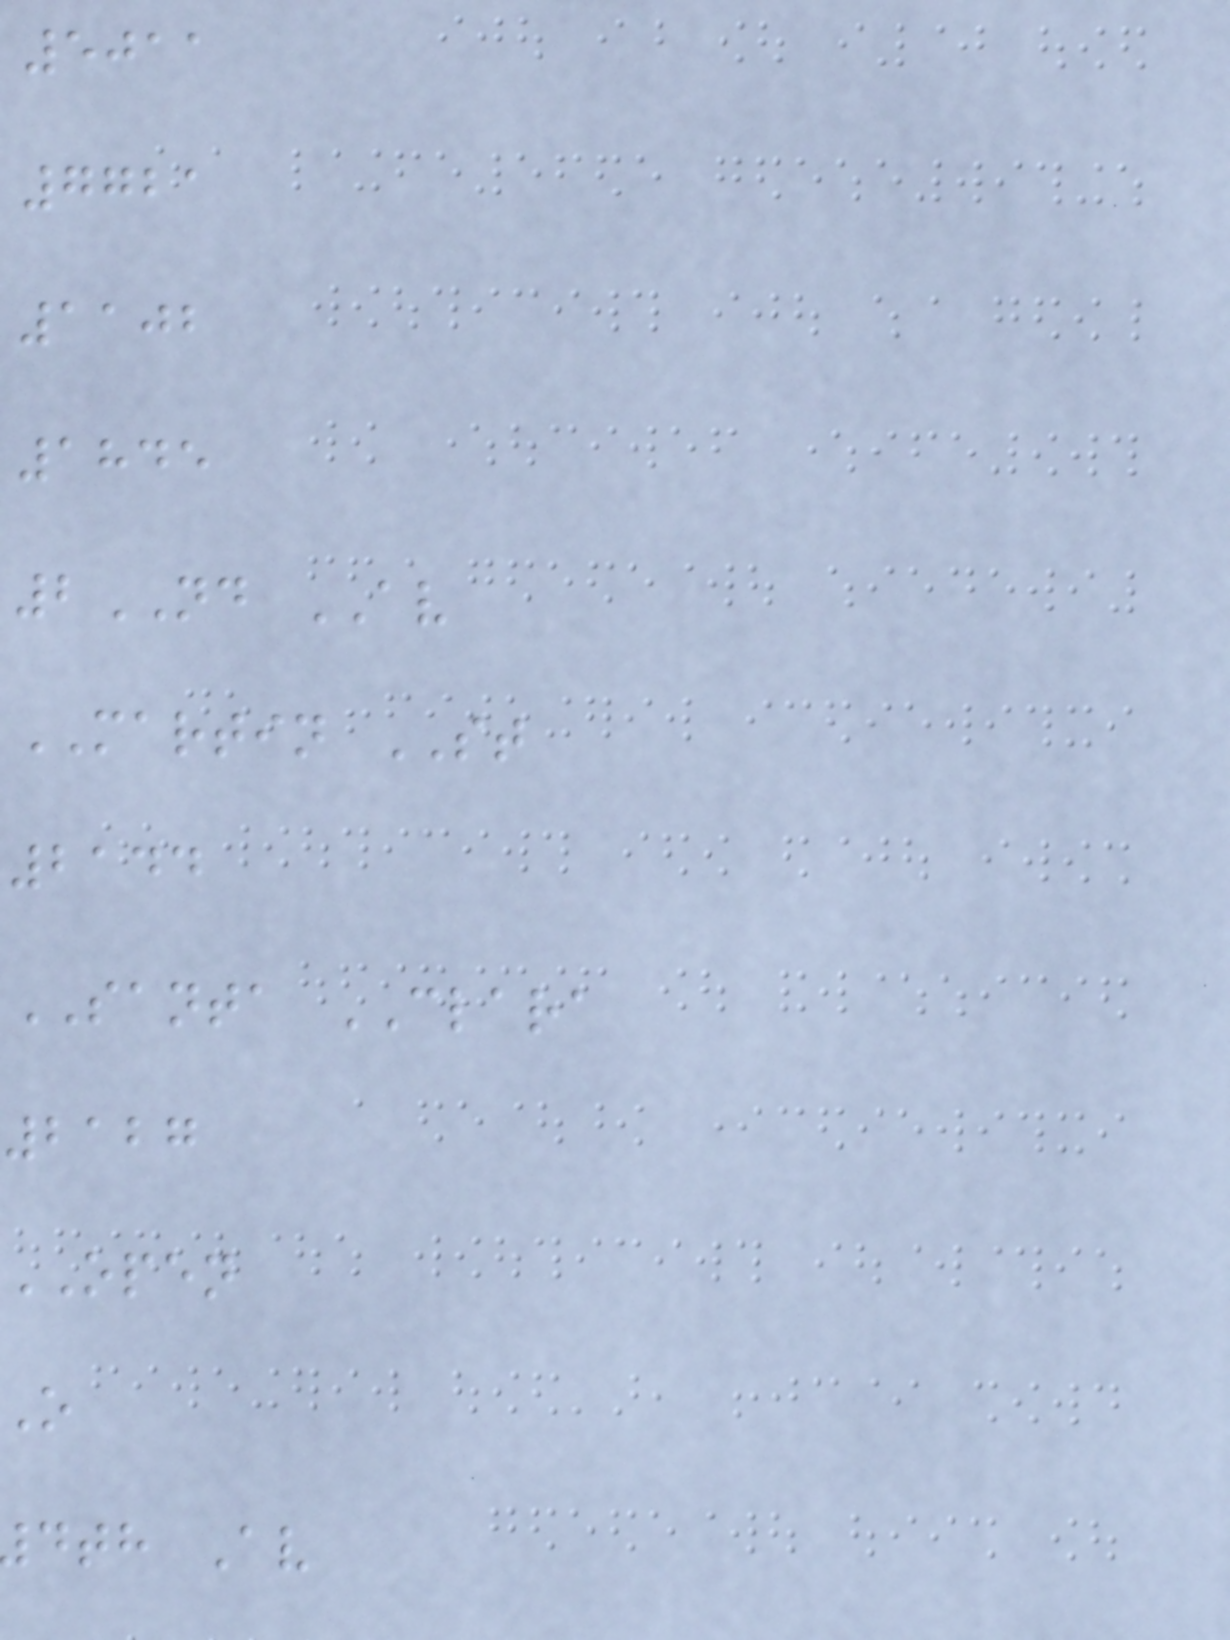5011
7721
1102
1845
2ND AV
MARTIN ST
2144
SANTA CLARA
2127
OPEN
dth Av
